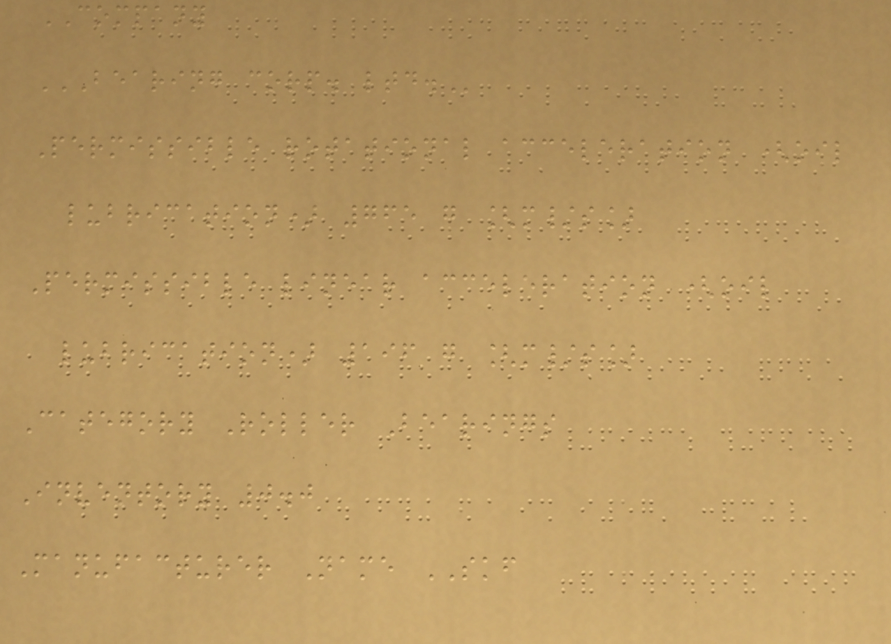COMPANY
BEARING CORP. LTD.
Permissible rotational acceleration (oil
lubrication) 765 g [m/s]
Permissible linear acceleration (oil
lubrication) 196 g [m/s]
Category Roller Bearings
Inventory 0.0
Manufacturer Name SKF
